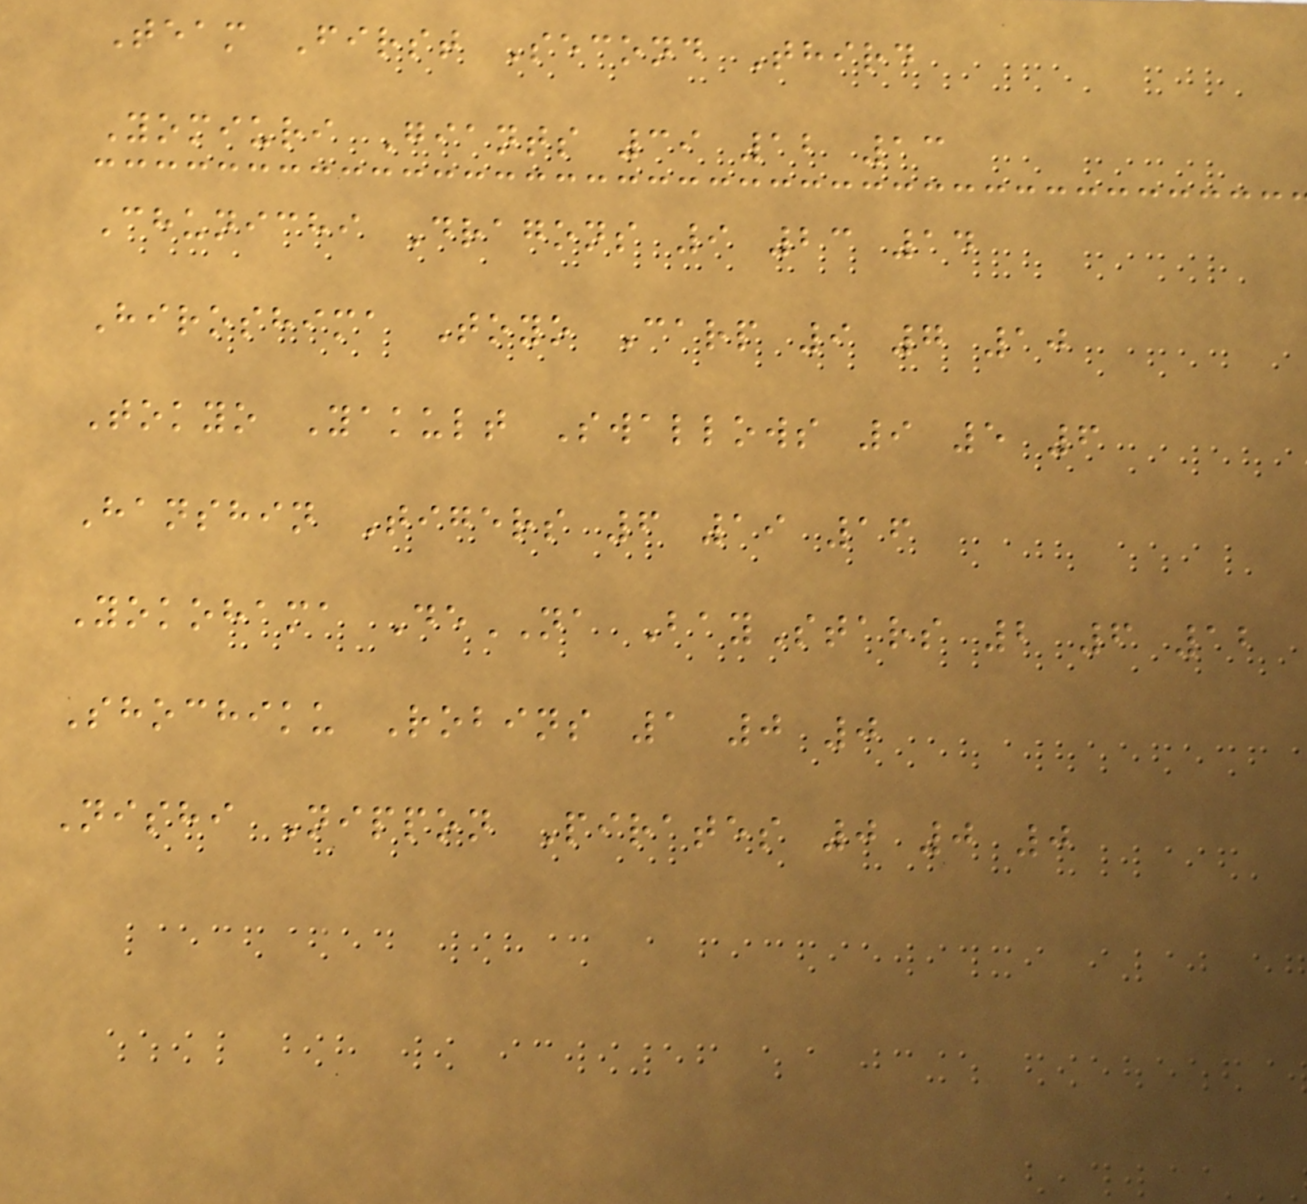Team First Second Third
Yomiuri Giants 39 12 13
Chunichi Dragons 9 23 14
Hiroshima Toyo Carp 9 7 10
Tokyo Yakult Swallows 9 5 6
Hanshin Tigers 6 19 16
Yokohama DeNA BayStars 2 6 12
Shochiku Robins 1 0 0
Nishi Nippon Pirates 0 0 0
